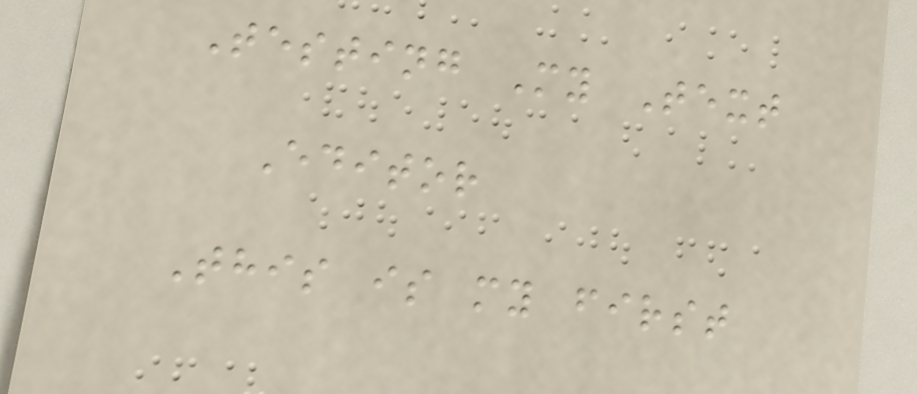Testing My Text
Editor
This is my first
